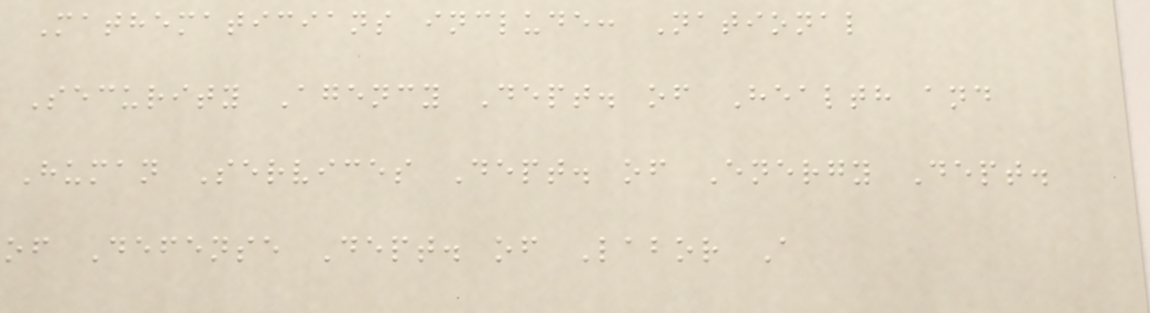Mathematicians include: National
Security Agency Dept. of Health and
Human Services Dept. of Energy Dept.
of Defense Dept. of Labor A
